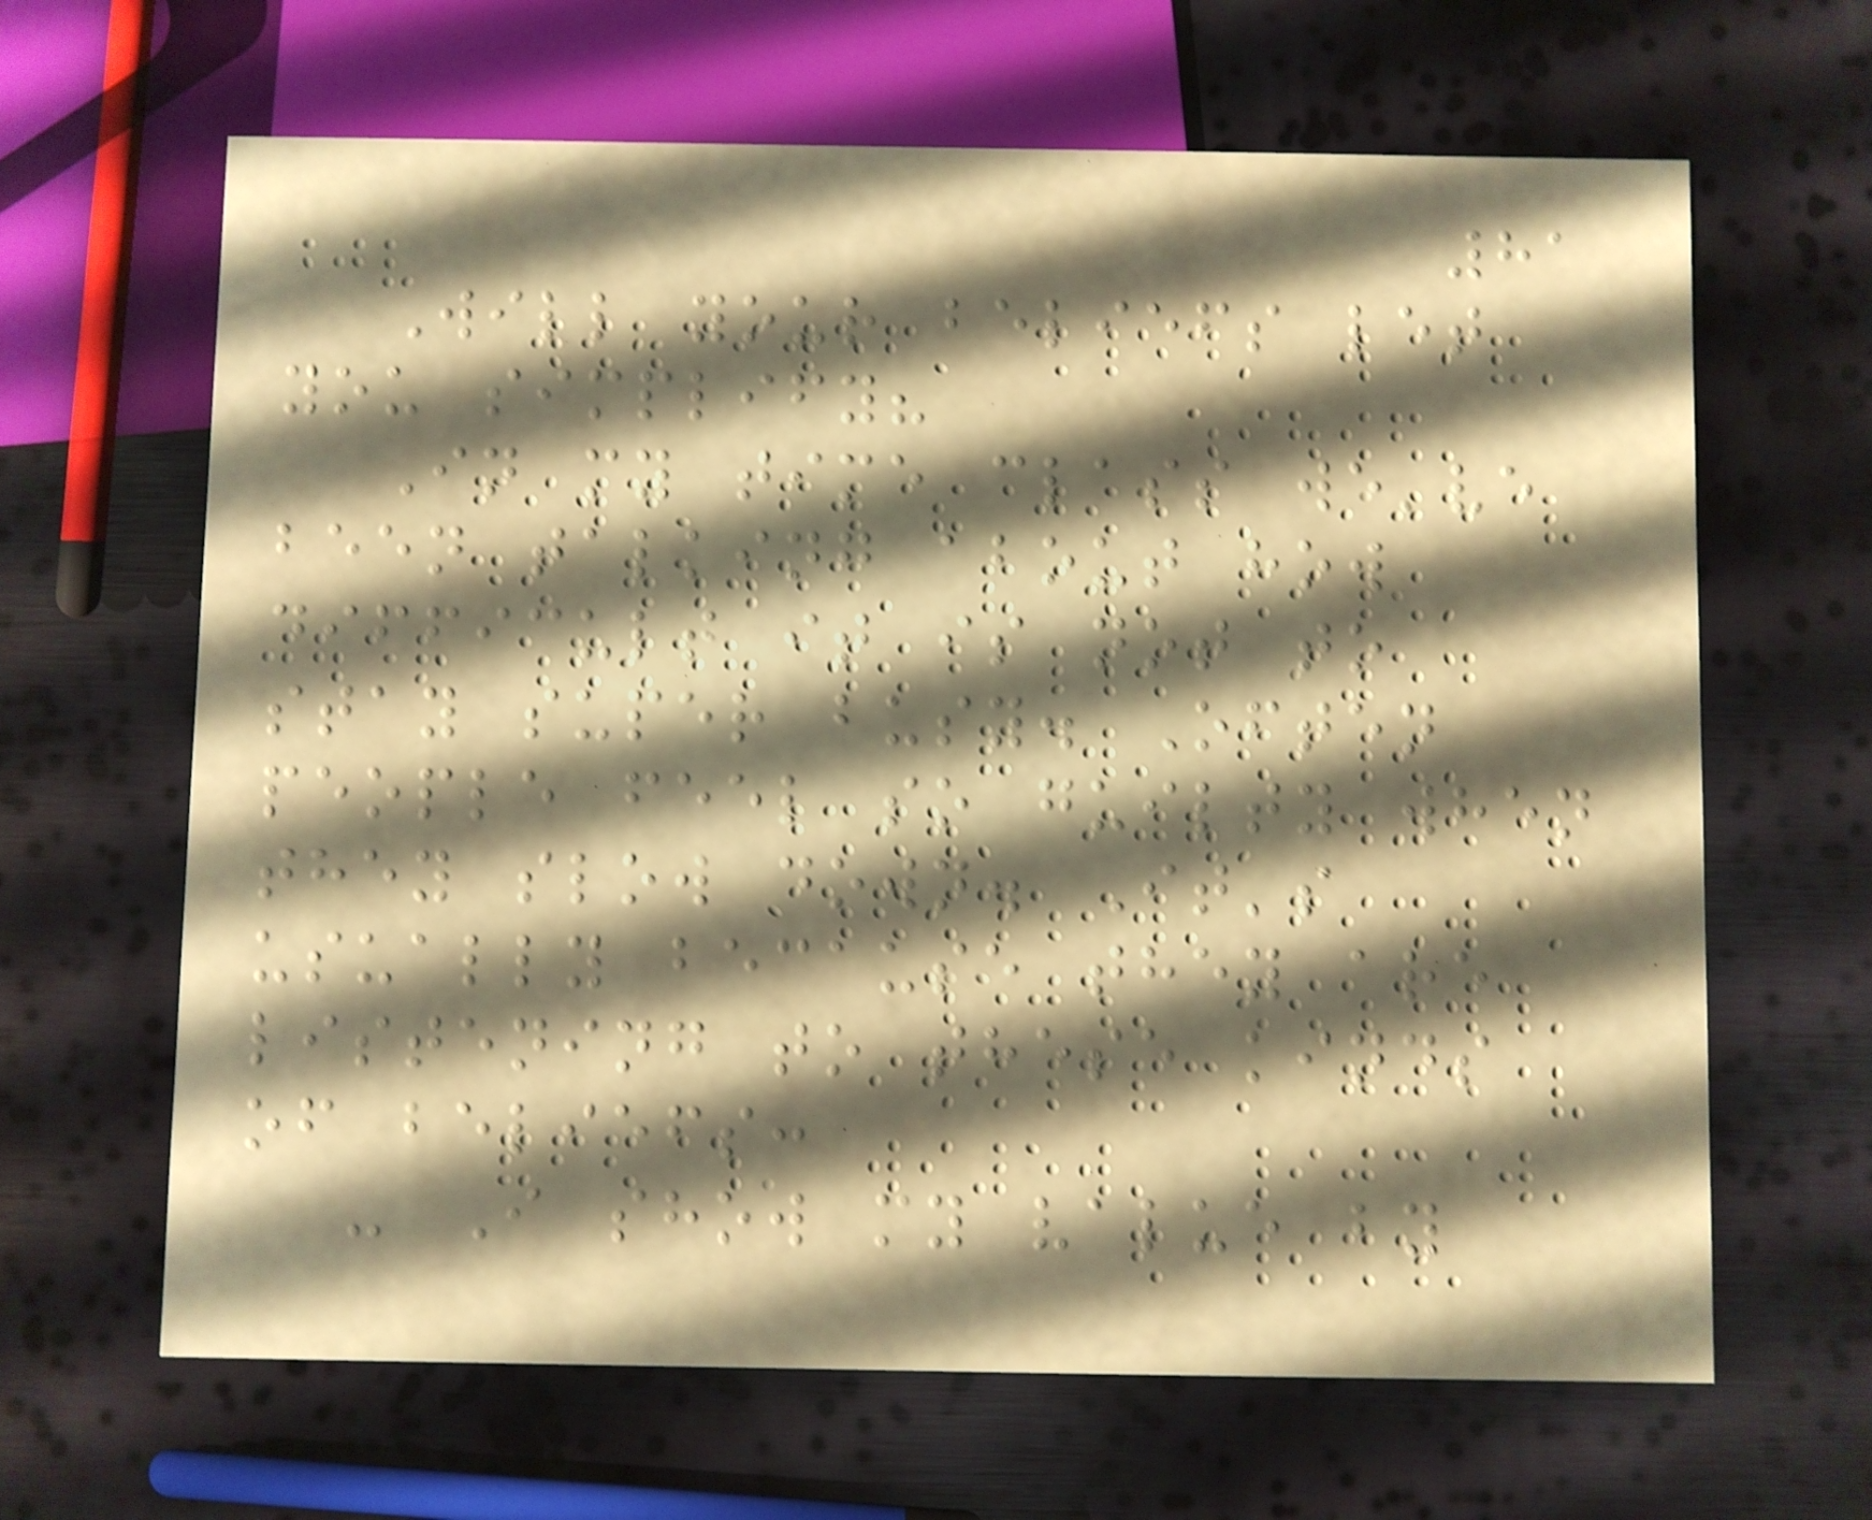81
Will your beliefs let
you simplify?
In my time class we've
been talking about how
difficult it is not to
stay super busy. Often
people feel so guilty when
they slow down. It's
usually because they are
listening to these kinds
of beliefs:
- I show my value by
